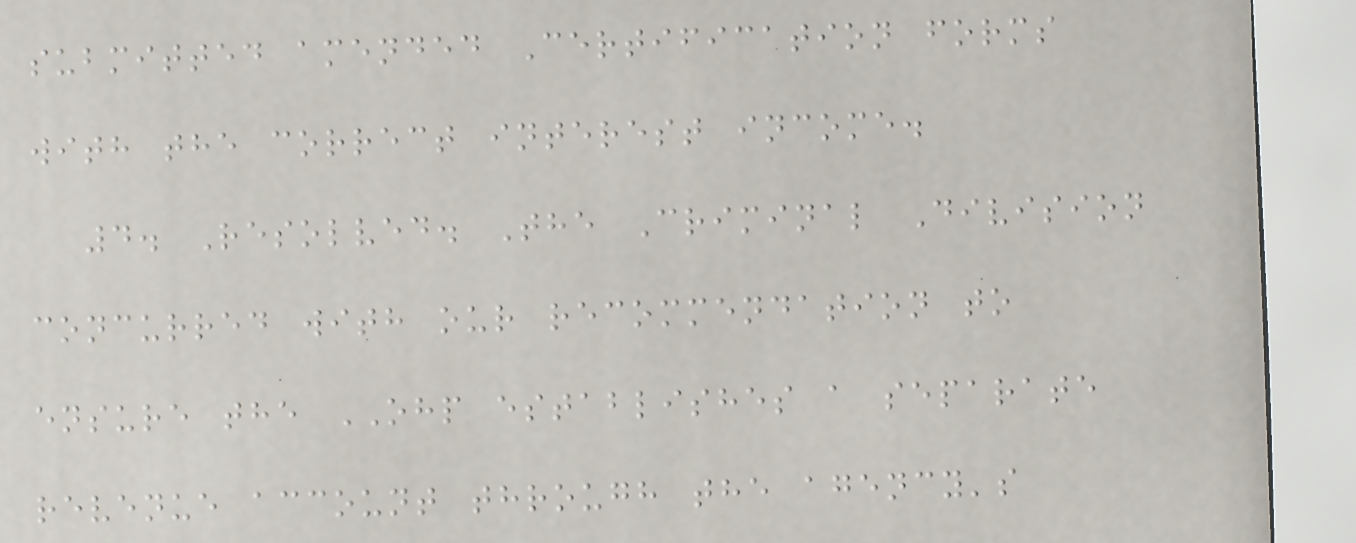submitted amended Certification forms
with the correct interest income.
4. Resolved. The Criminal Division
concurred with our recommendation to
ensure the OHP establishes a separate
revenue account through the agency's
